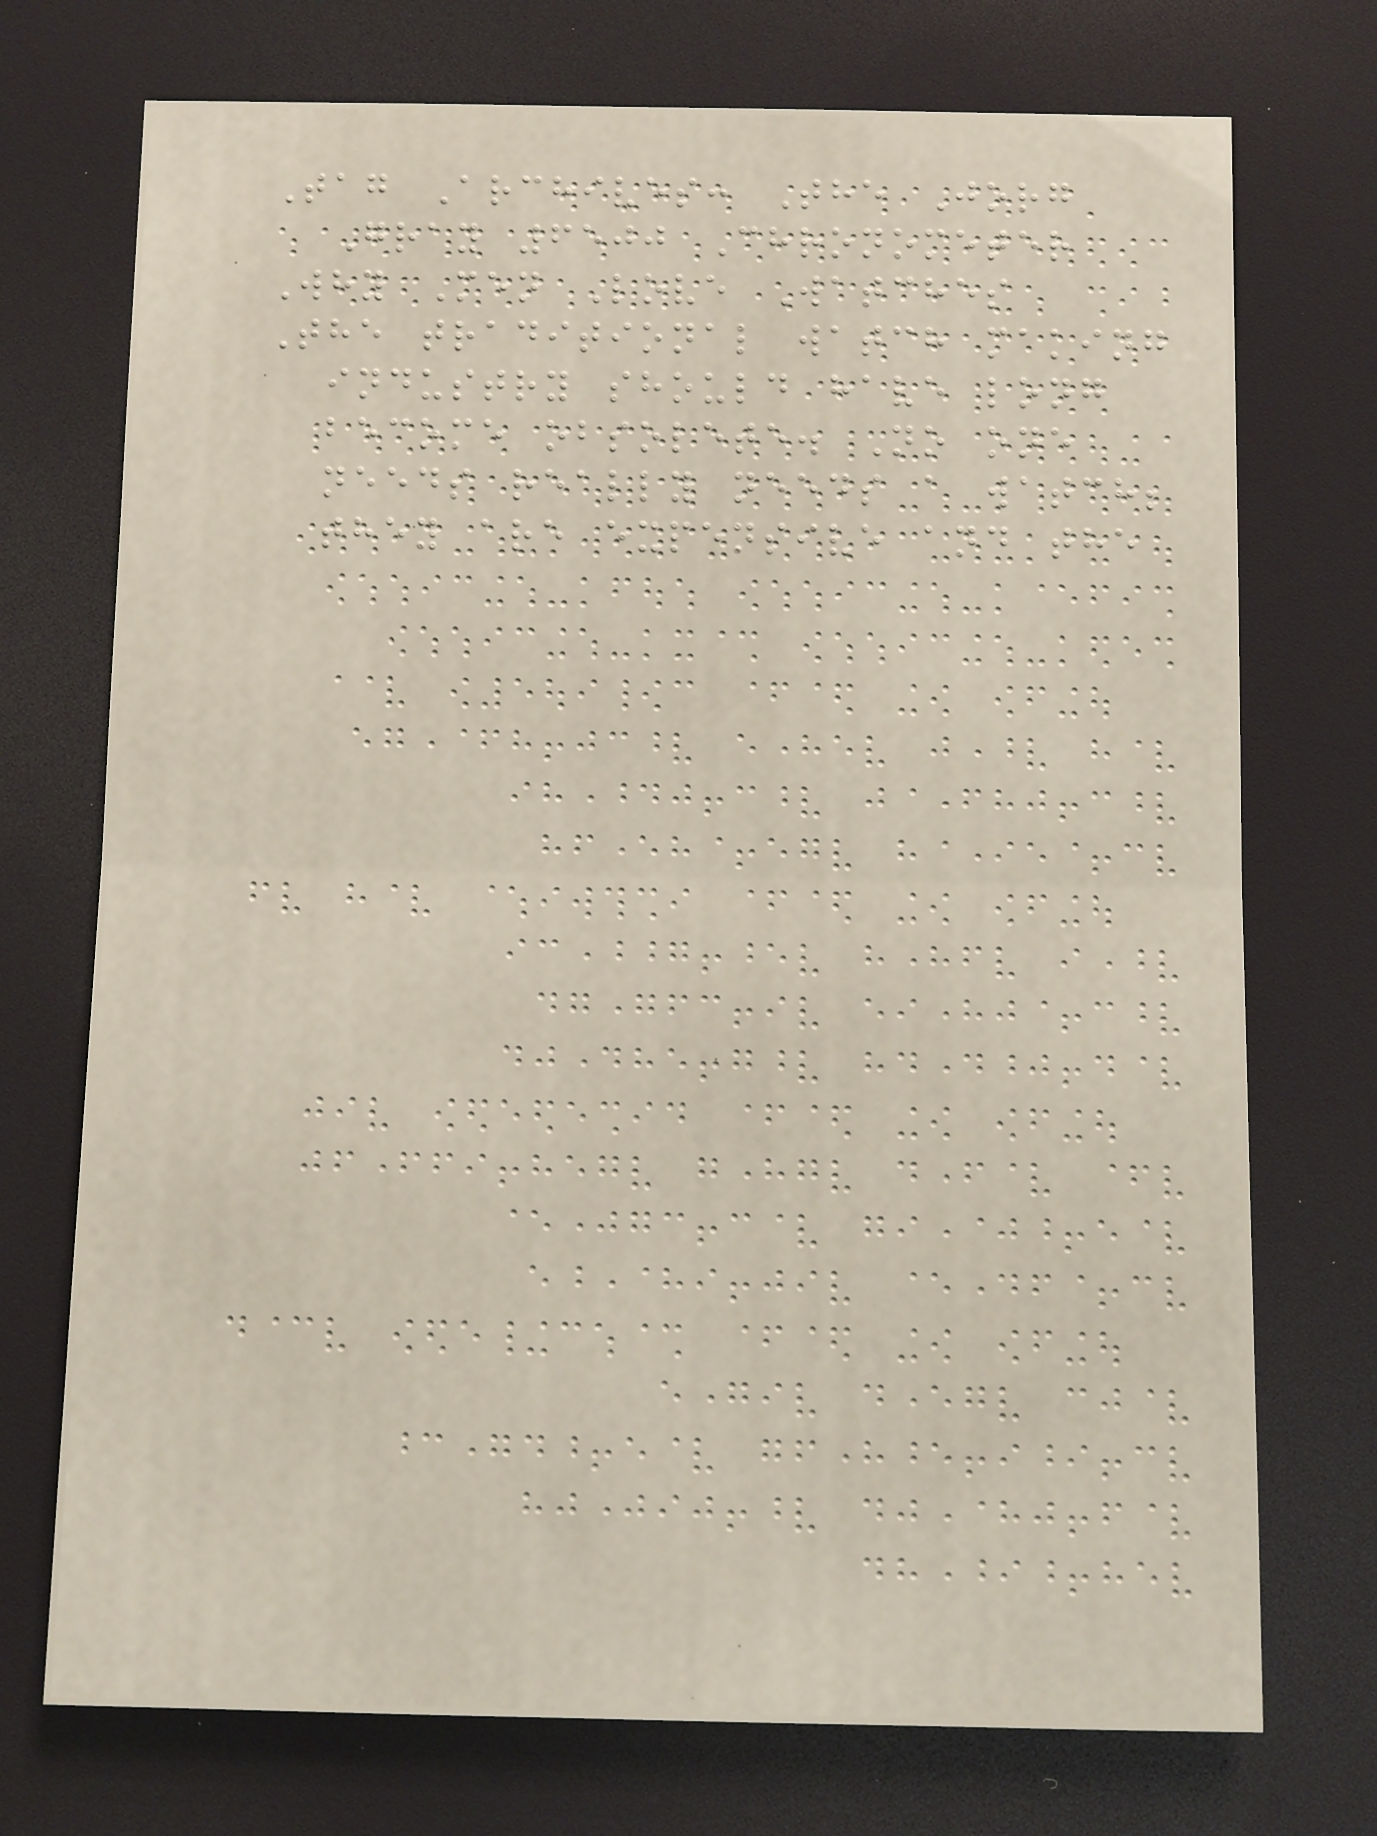Tag Archives: The Jorg
Gray 6500 Chronometer
Why Men Love Watches
The traditional watch making
industry should have long
become obsolete. No one
needs really needs a watch;
they are expensive and the
